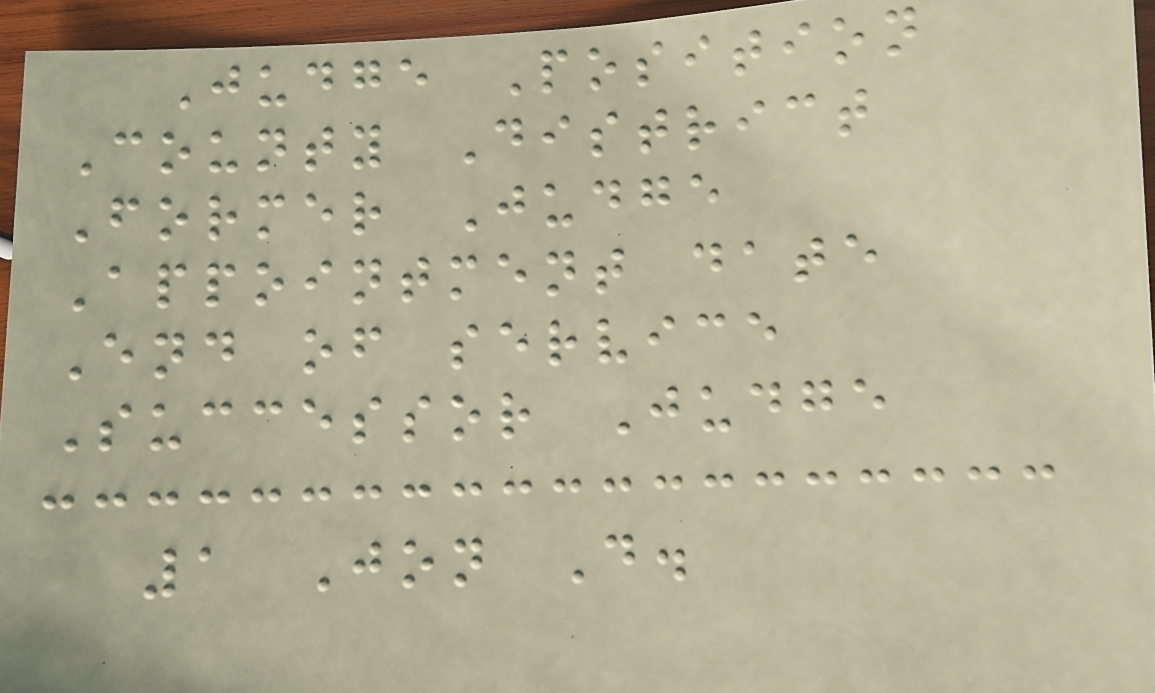Judge Position
County District
Former Judge
Appointment date
End of service
Successor Judge
1 Jon D.
